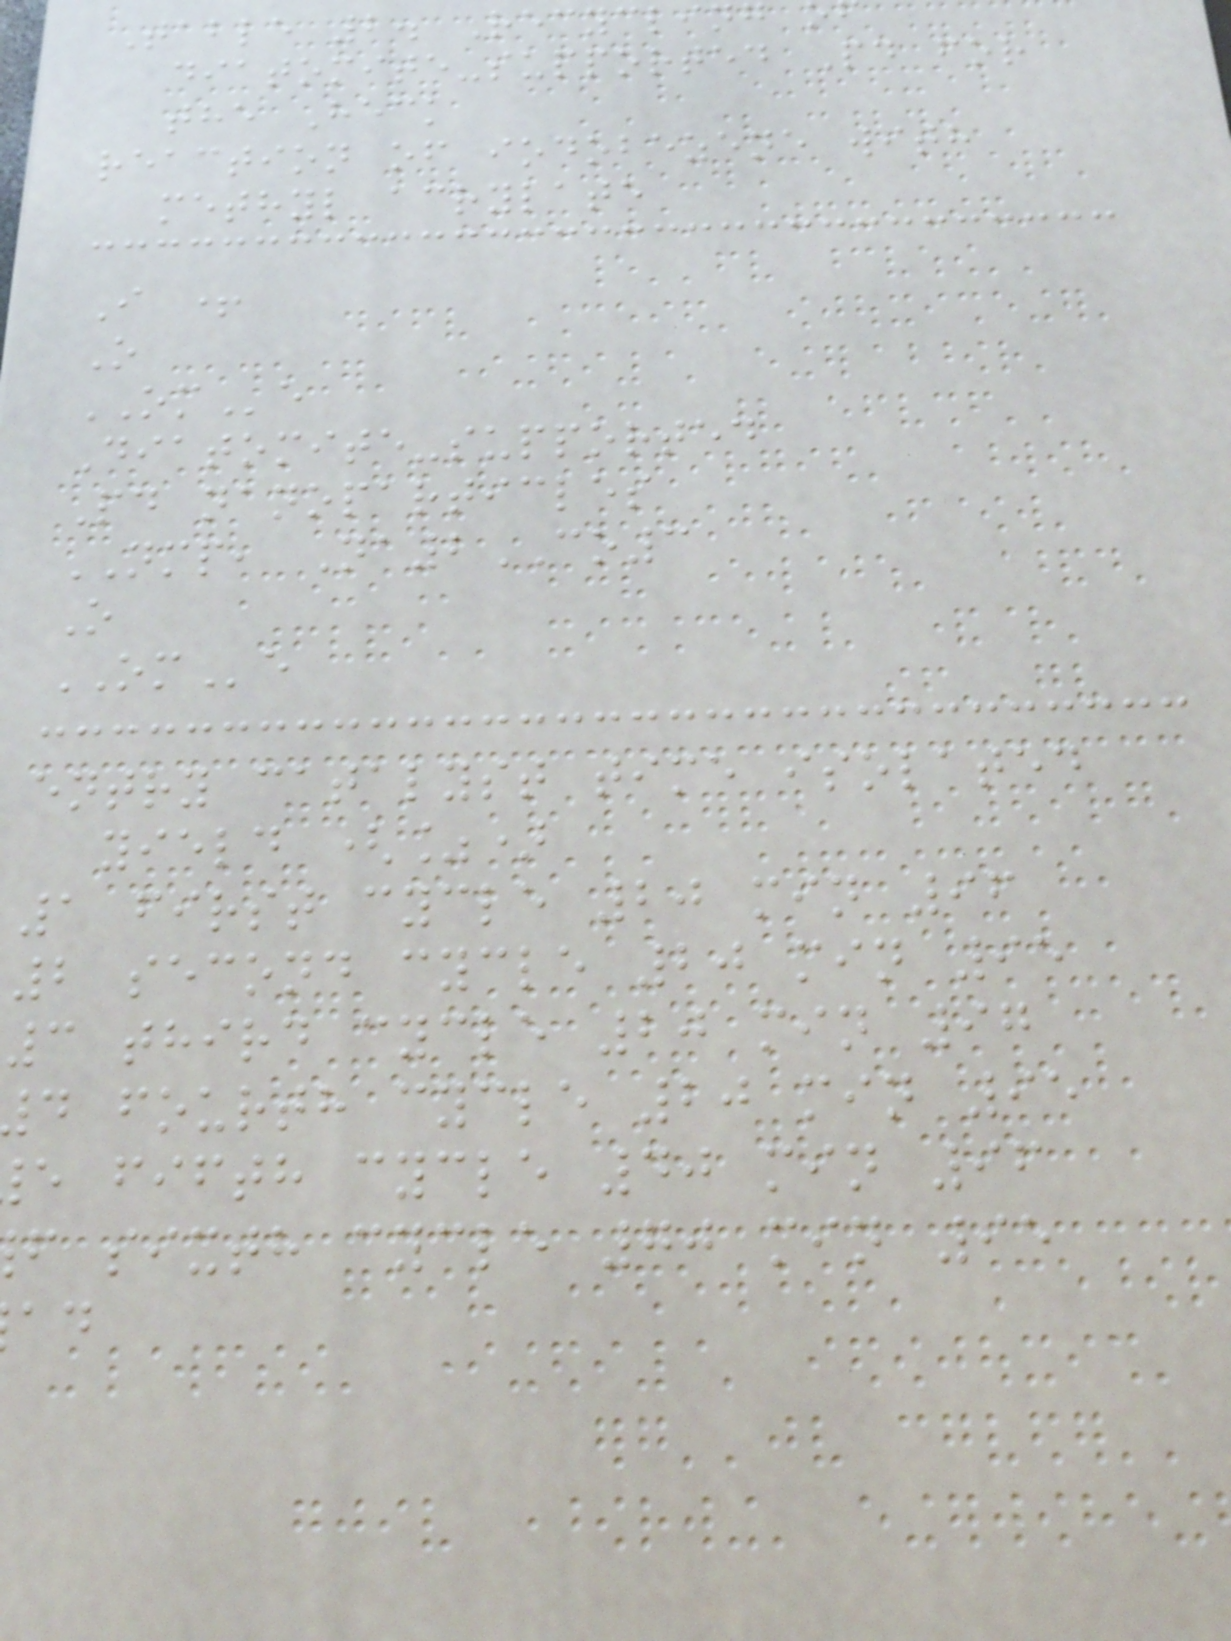Table 2. Recycling
diatomite-supported Pd for
the Heck
reaction of iodobezene with
methyl acrylate
I +
O
OMe
Diatomite-supported
Pd nanoparticles
NMP, Na2CO3
O
OMe
entry catalyst time isolated
yield (%)
1 first cycle 20 min 96
2 second cycle 20 min 95
3 third cycle 20 min 97
d fourth cycle 20 min 95
e fifth cycle 40 min 96
f sixth cycle 70 min 95
